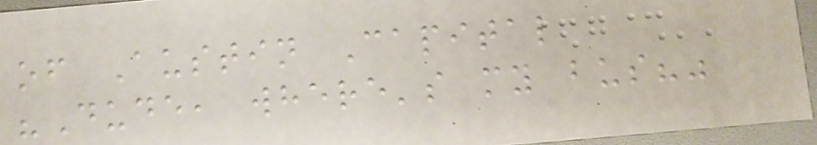of Austin Capital
"Dude, where's my bus?"
